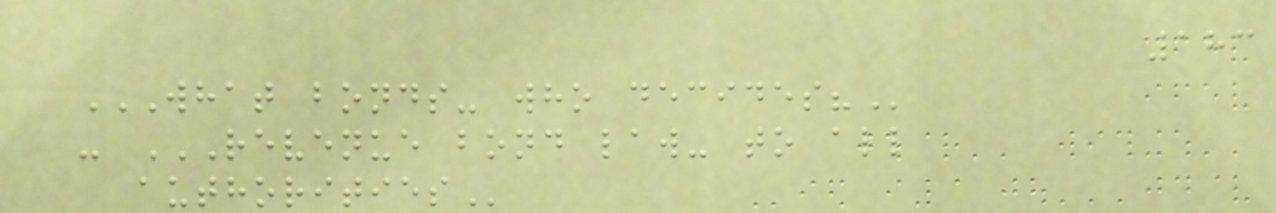183
WHAT BONDS- WHO DECIDES?
- REVENUE BOND LAW- TO ALL
AUTHORITIES
